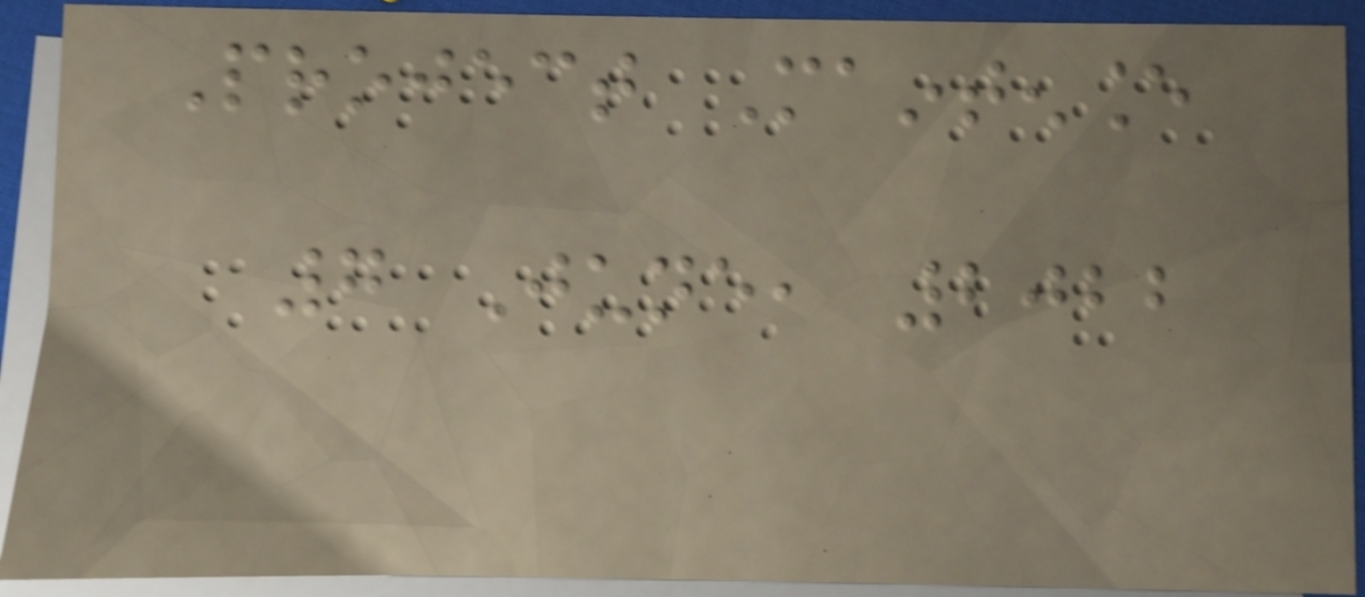Project Maintenance
7 June, 2022
